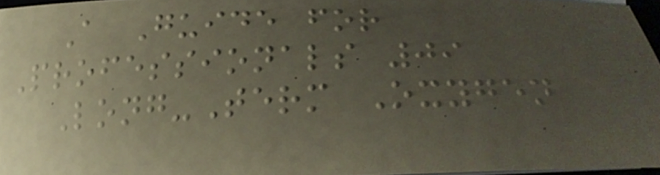A Guide for
Professionals 09
Long-Term Oxygen
